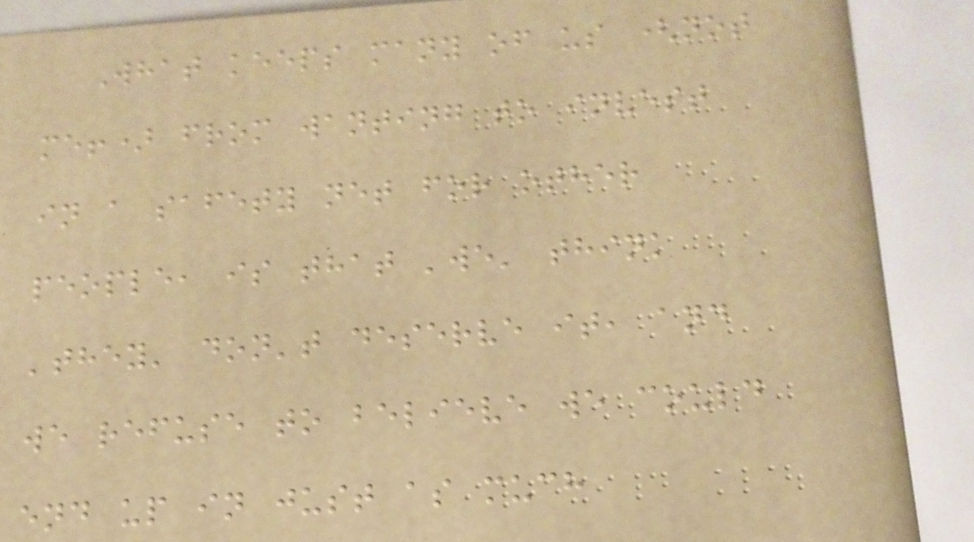What keeps many of us (not
me!) from wanting to invest
in a safety net for other
people, is that 'we' think
'they' don't deserve it, and
we refuse to believe we could
end up in just as much
